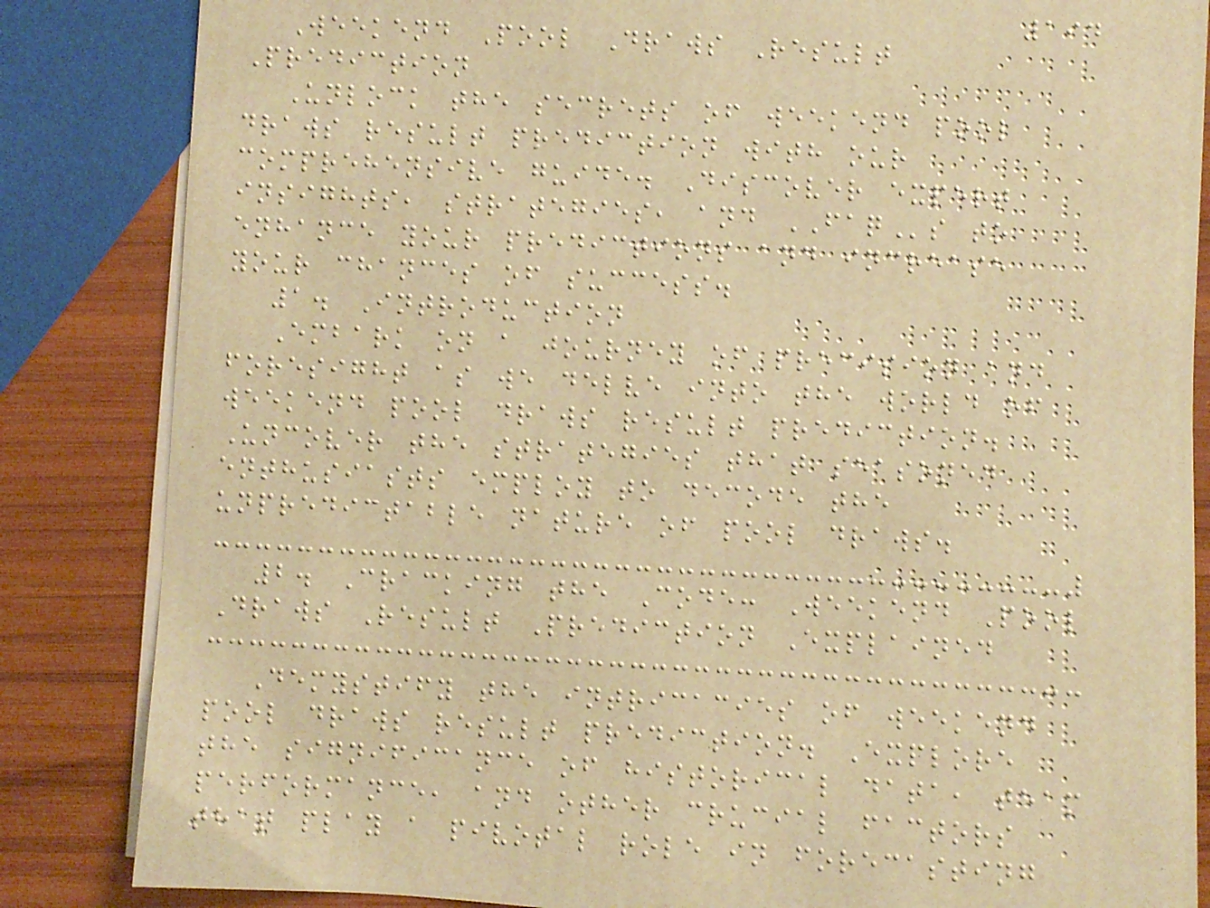194
Weekend Pool Draws Result
Prediction
Unlock the secrets of weekend pool
draws result prediction with our
comprehensive guide. Discover expert
insights, strategies, and FAQs to
enhance your predictions and increase
your chances of success.
1. Introduction
Embark on a journey of precision and
foresight as we delve into the world of
weekend pool draws result prediction.
Uncover the strategies that seasoned
enthusiasts employ to decode the
unpredictable nature of pool draws.
2. Cracking the Code: Weekend Pool
Draws Result Prediction Explained
Demystify the intricacies of weekend
pool draws result prediction. Explore
the significance of historical data, team
performance, and other crucial factors
that play a pivotal role in forecasting
